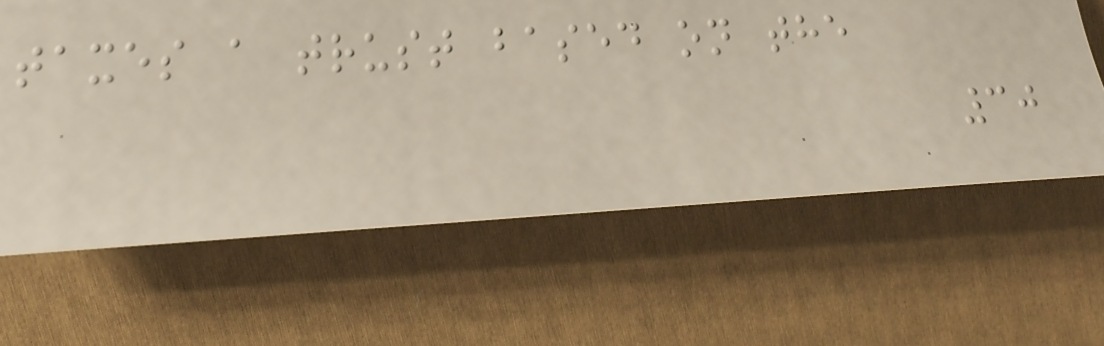taxes a trust based on the
30
